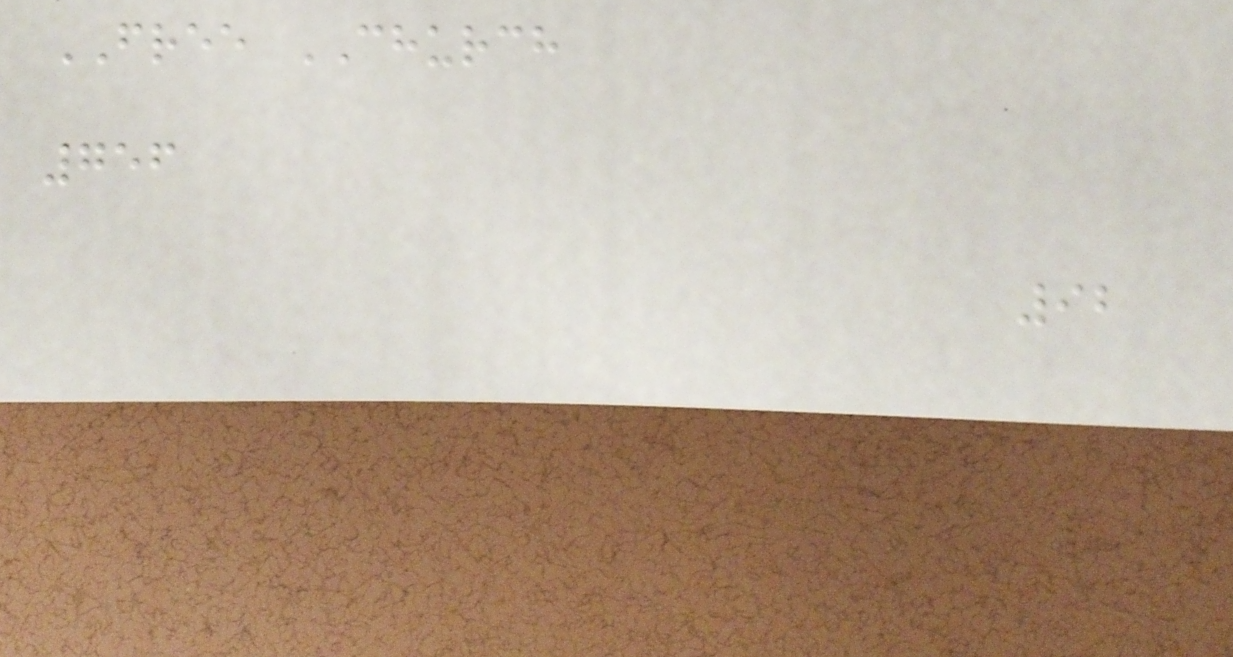FREE CHURCH
756
92
